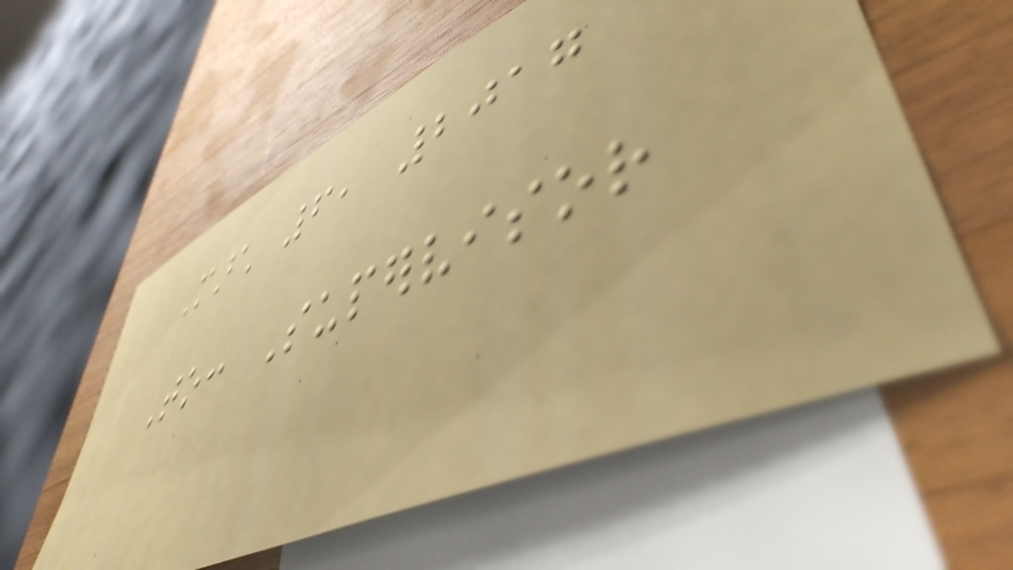March 6, 2017
To: Supervisor
